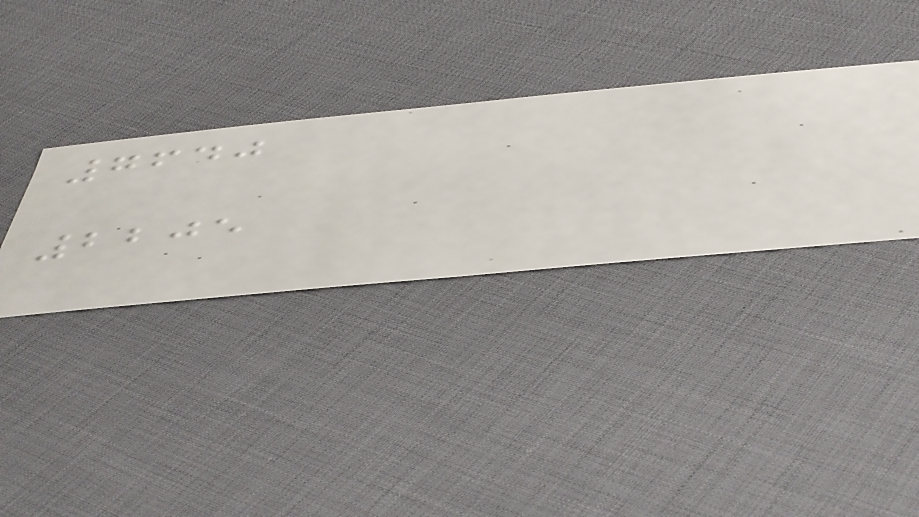7640
2205
